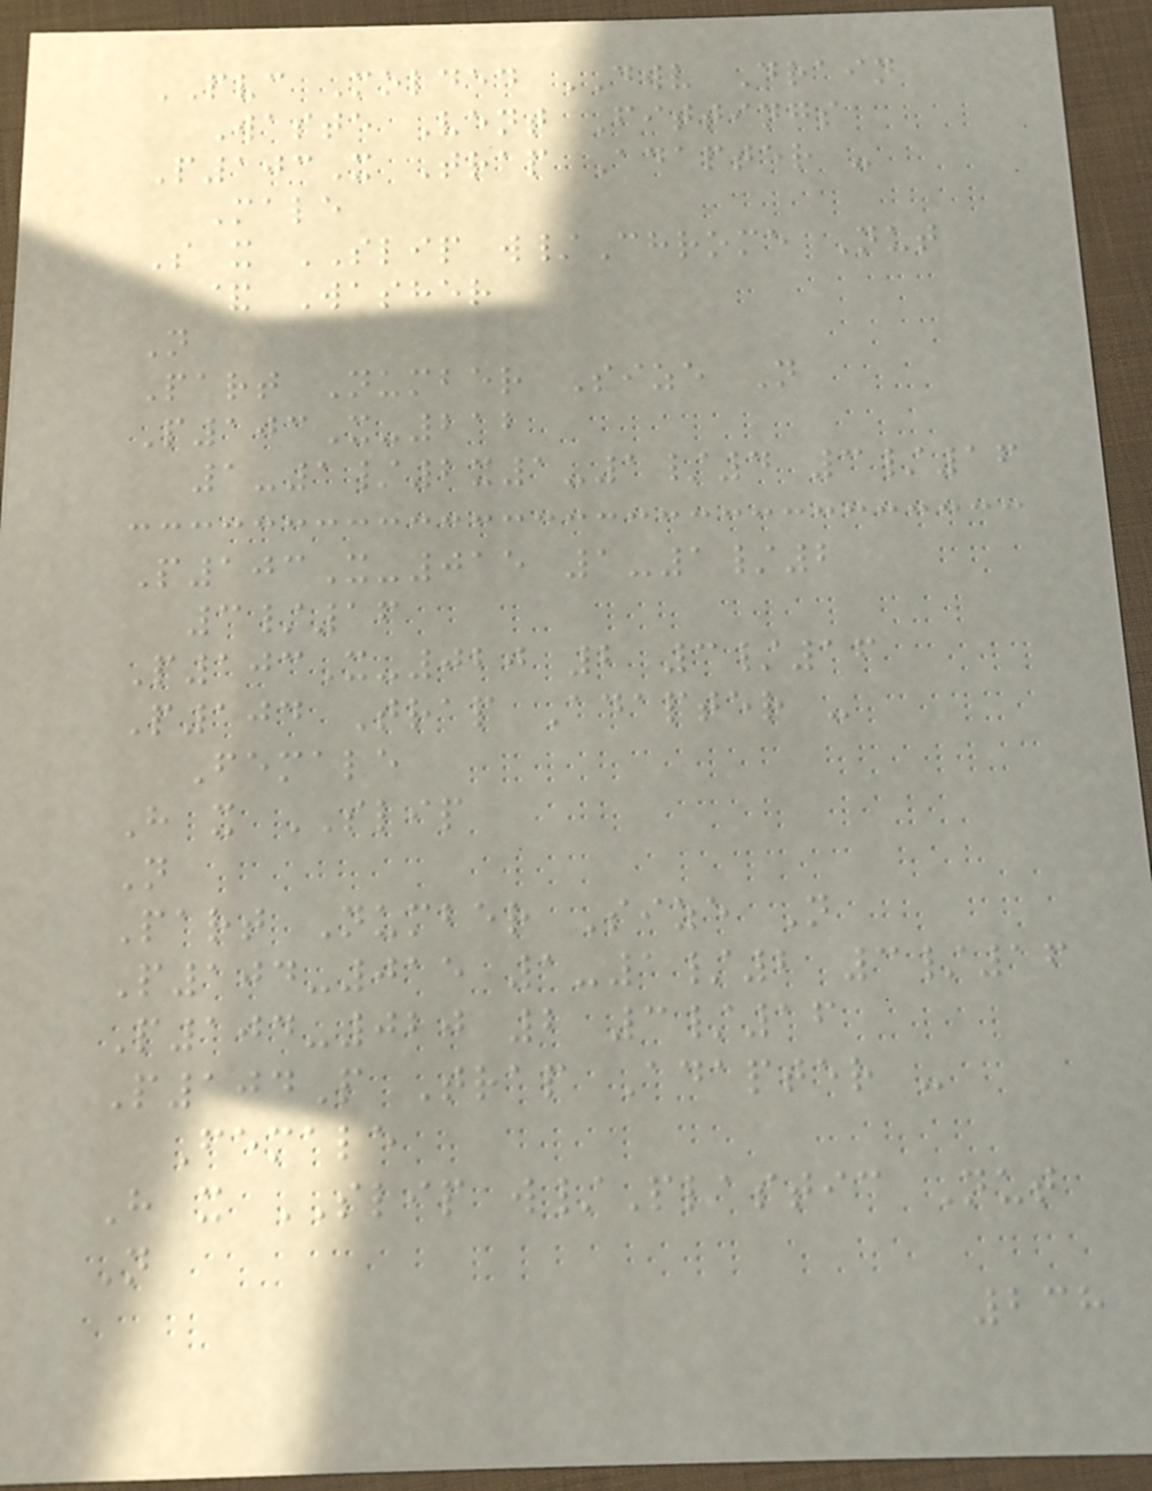PVC Molded DWV Drain
Waste Vent Fittings
P103X Trap Adapter -
Male
S x SLIP w/Chrome Nut
& Washer
N
Part Number Size N
P103X-212
1-1/2x1-1/4 3/16
P103X-015 1-1/2
3/16
P103X-020 2 3/16
P104 Trap Adapter -
Female
H x SLIP
N
Part Number Size N
P104-015 1-1/2 3/16
P104-020 2 3/16
P104P Trap Adapter -
Female
H x SLIP w/Plastic Nut
N
238
